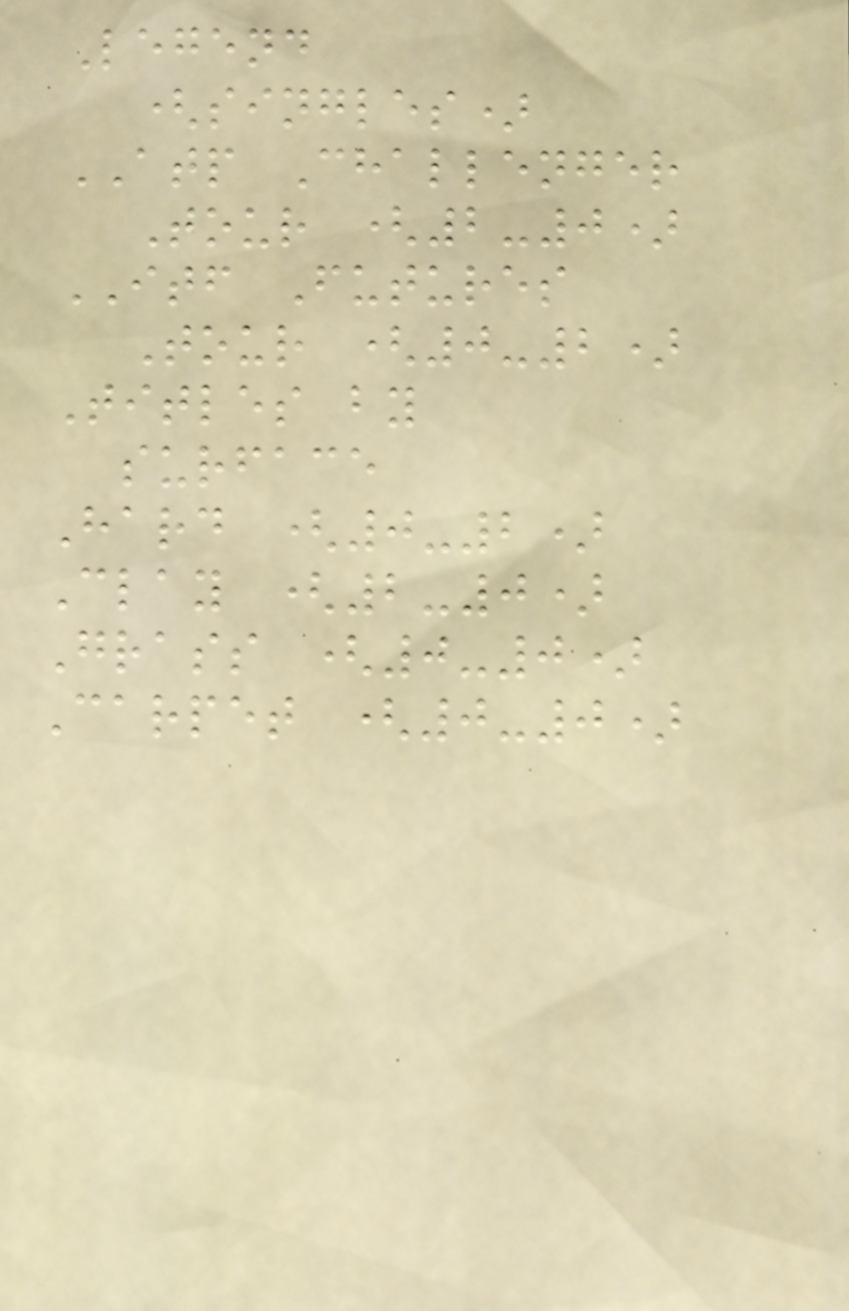Legend
(singles)
ATP Challenger
Tour (2-0)
ITF Futures
Tour (0-2)
Titles by
surface
Hard (0-2)
Clay (2-0)
Grass (0-0)
Carpet (0-0)
